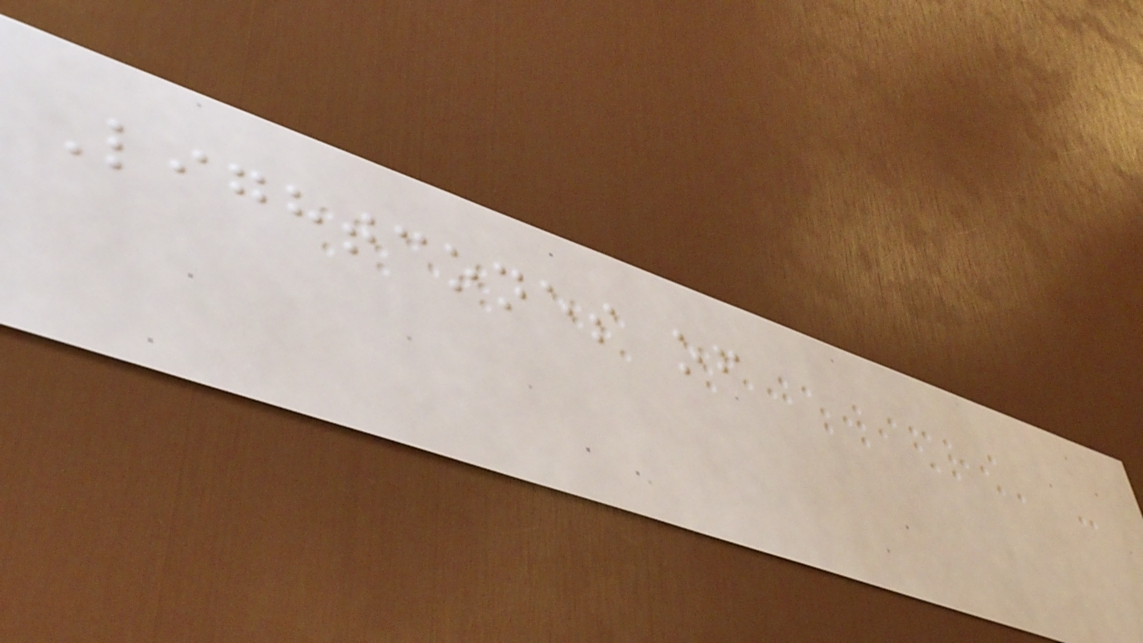Lightcones of
